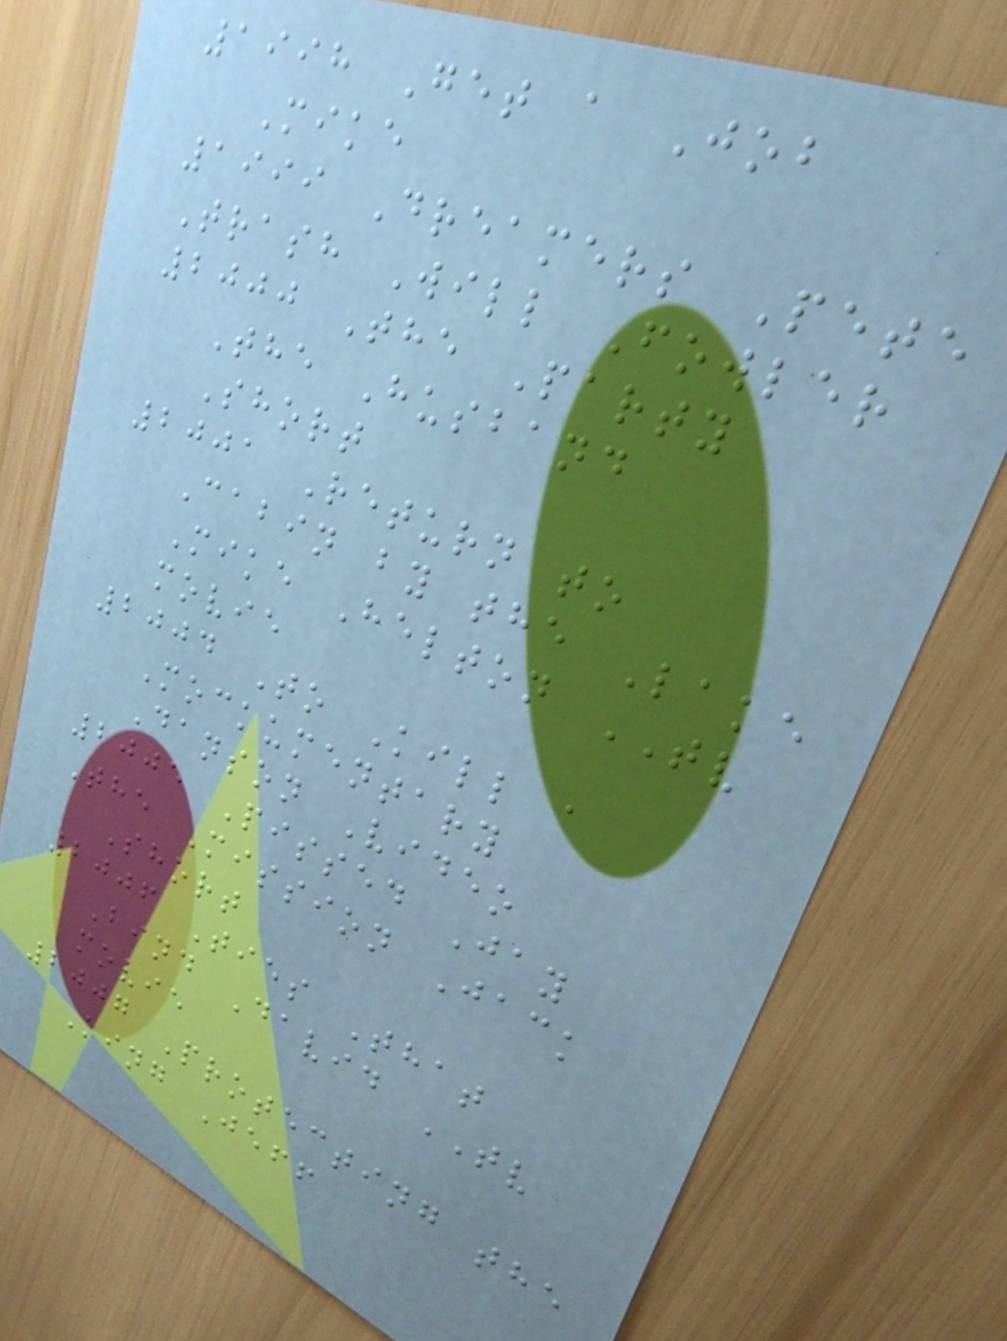1998 Get a Job
Mike
1999 Dreamers Pete
Trash Will Fowler
2000 The Party
The Husband
Short
2001 Return to
Cabin by the Lake
Mike Helton TV
movie
2004 To Kill a
Mockumentary
Danson Video
2005 Pissed Jay
The Mission Jack
Short
2006 Ties That
Bind David TV
movie
2007 Protecting the
King Jeff
